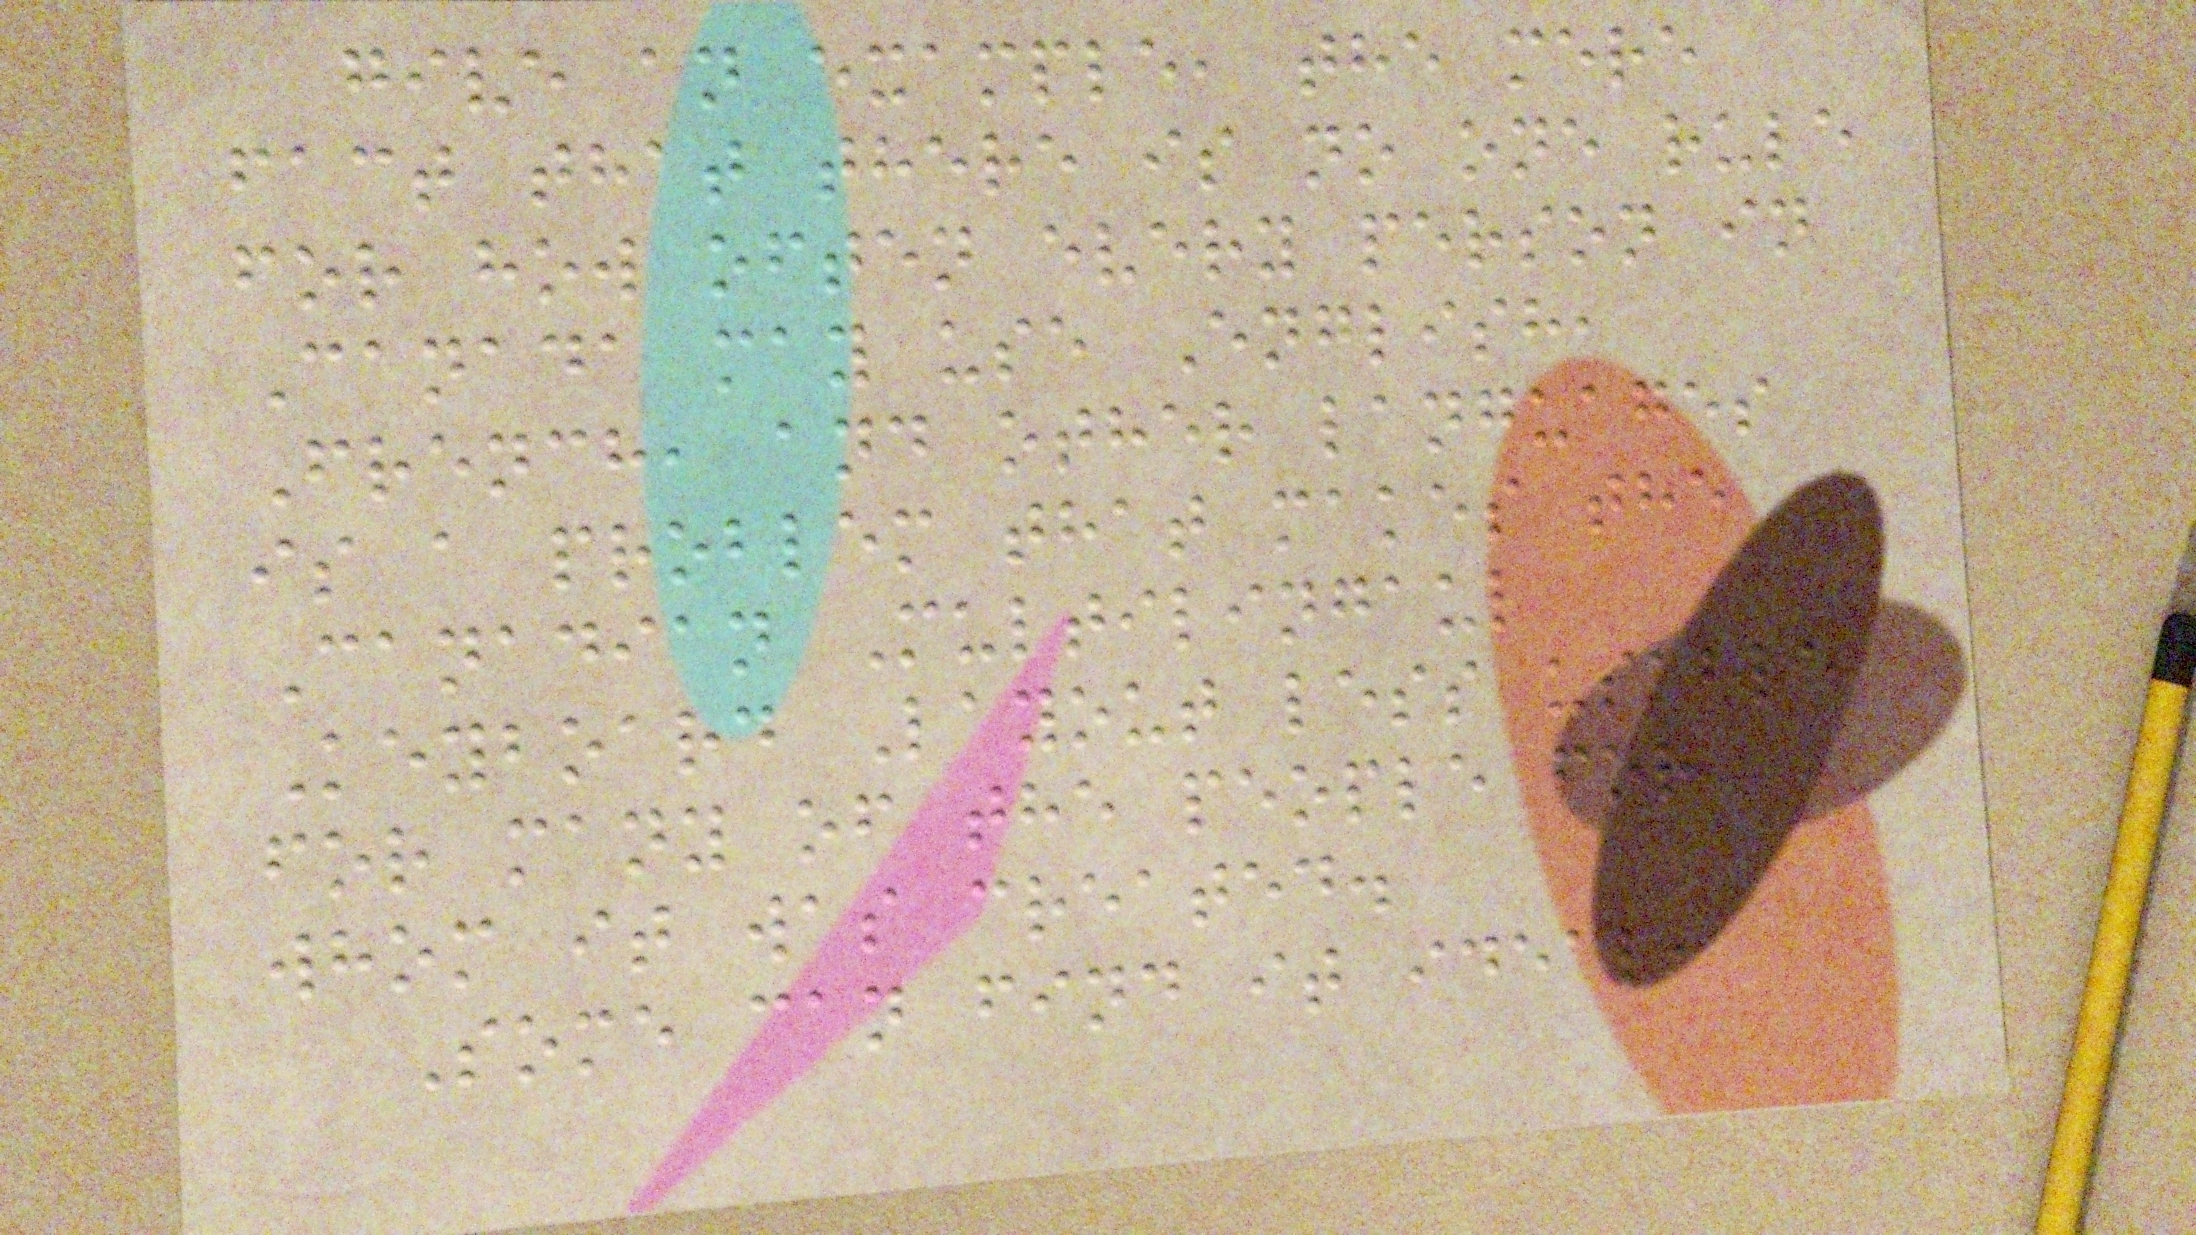give an example, the mere
fact that there is no one rule
for how often every person in
Canada may use English,
French, and other languages
is a problem that makes the
Canadian Multilingaul
Keyboard Layout less usable
for many of the people for
whom it was created.
Some can find it ideal,
